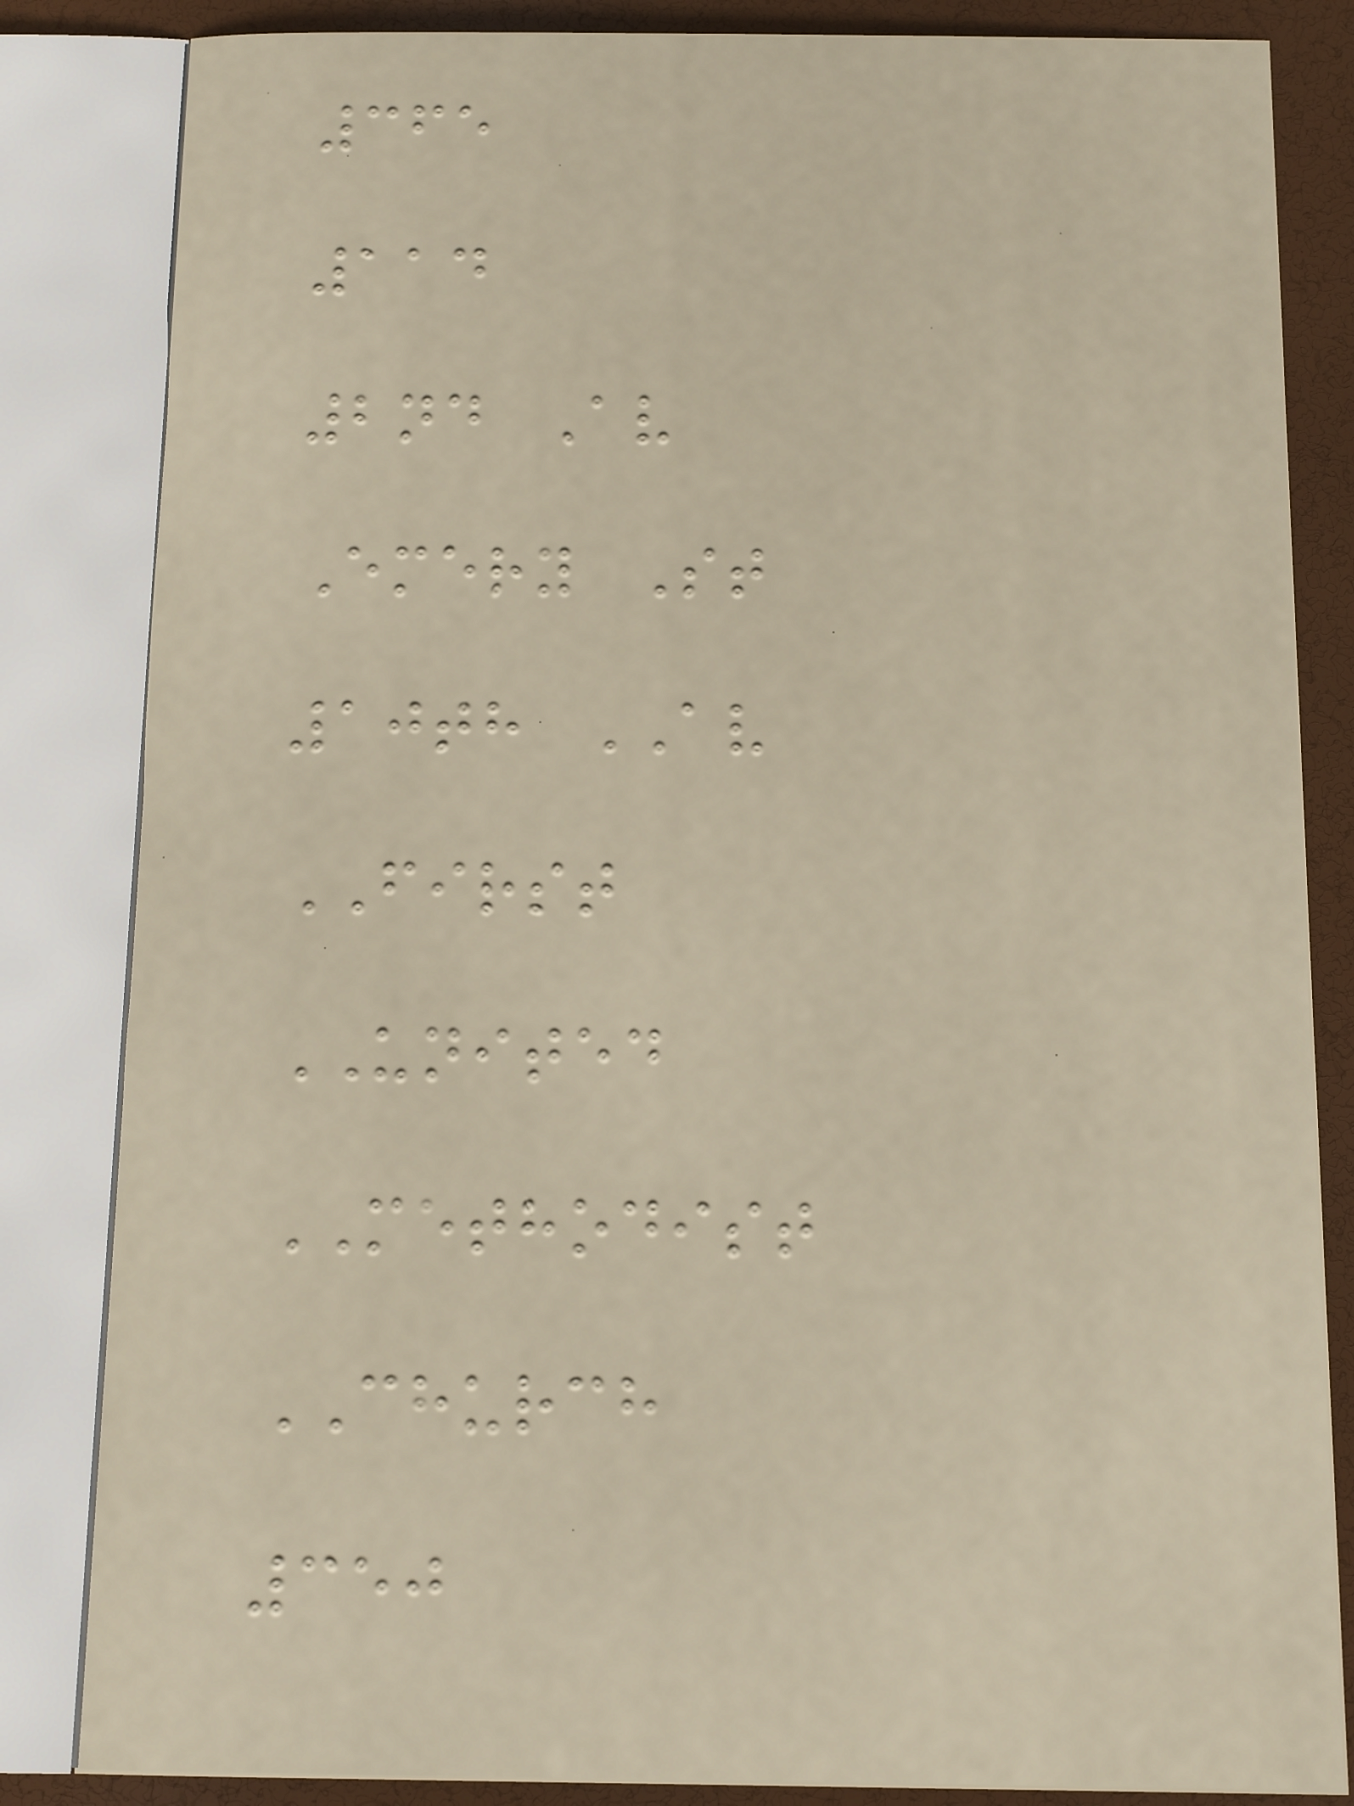365
114
2nd Av
Emery St
10th AV
FIRST
UNITED
METHODIST
CHURCH
350
